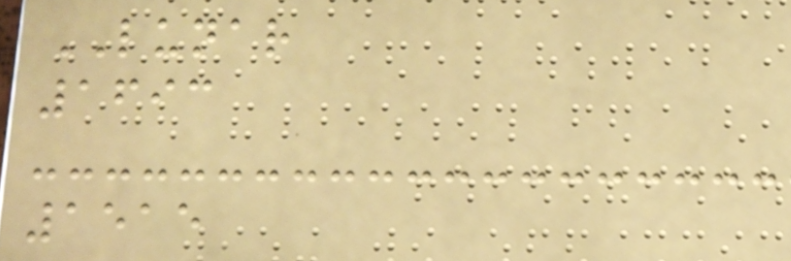LUNAR
1693
1515
